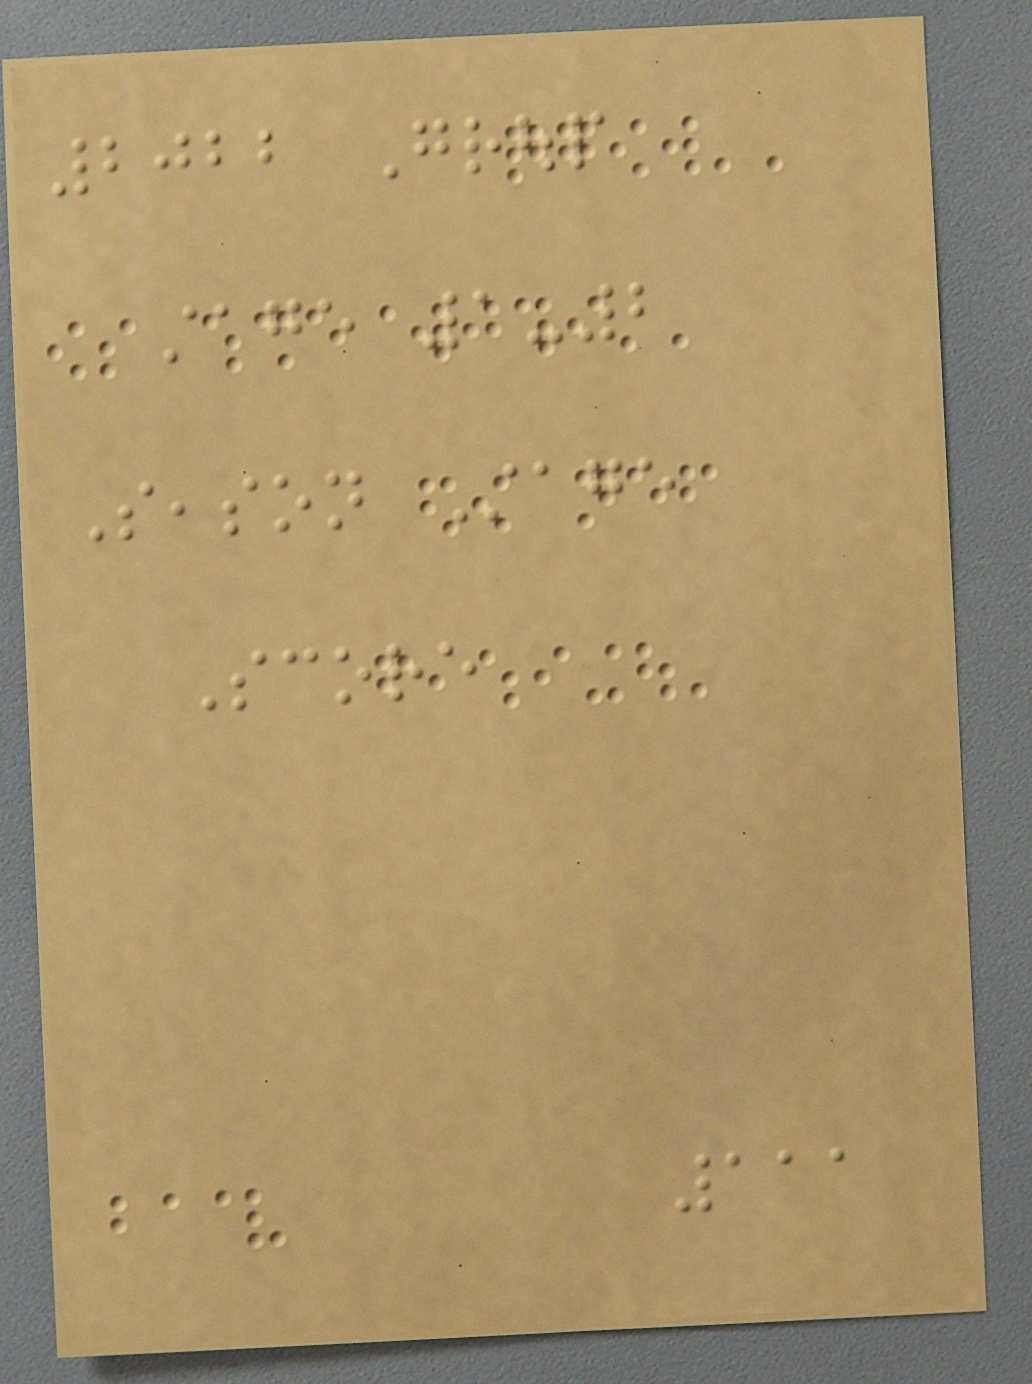2022 Group
stage 1-2
Season Stage
Score
111
